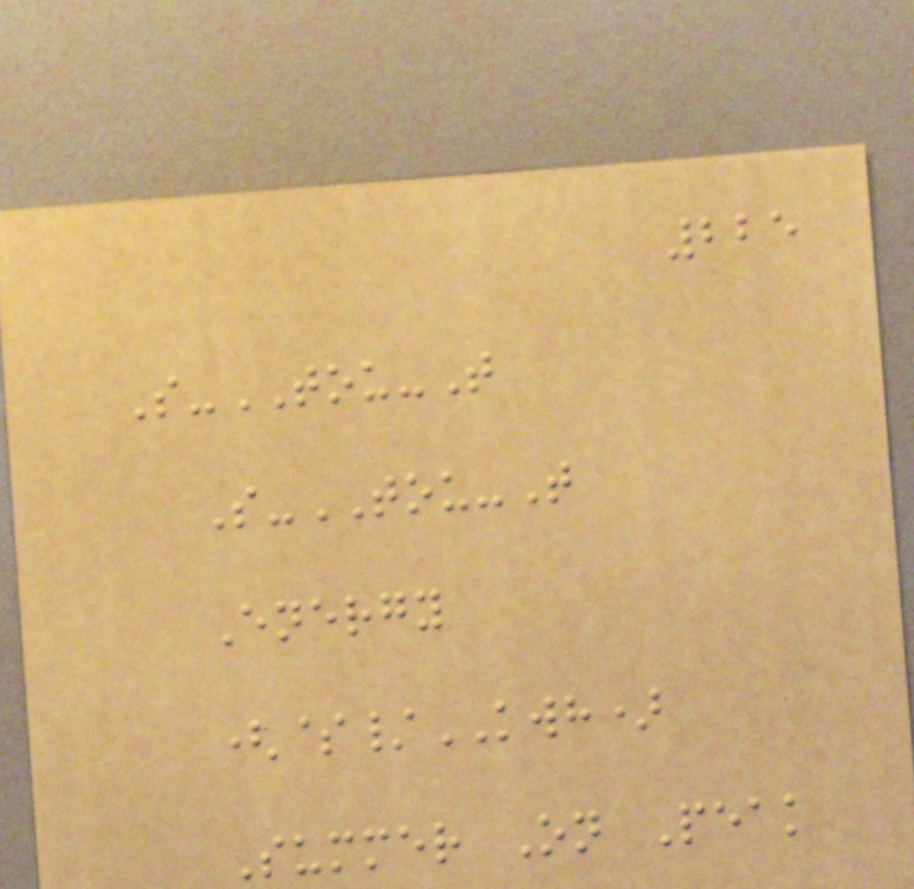225
S-TOU-T
S-TOU-T
Energy
($/KWH)
Summer On Peak
